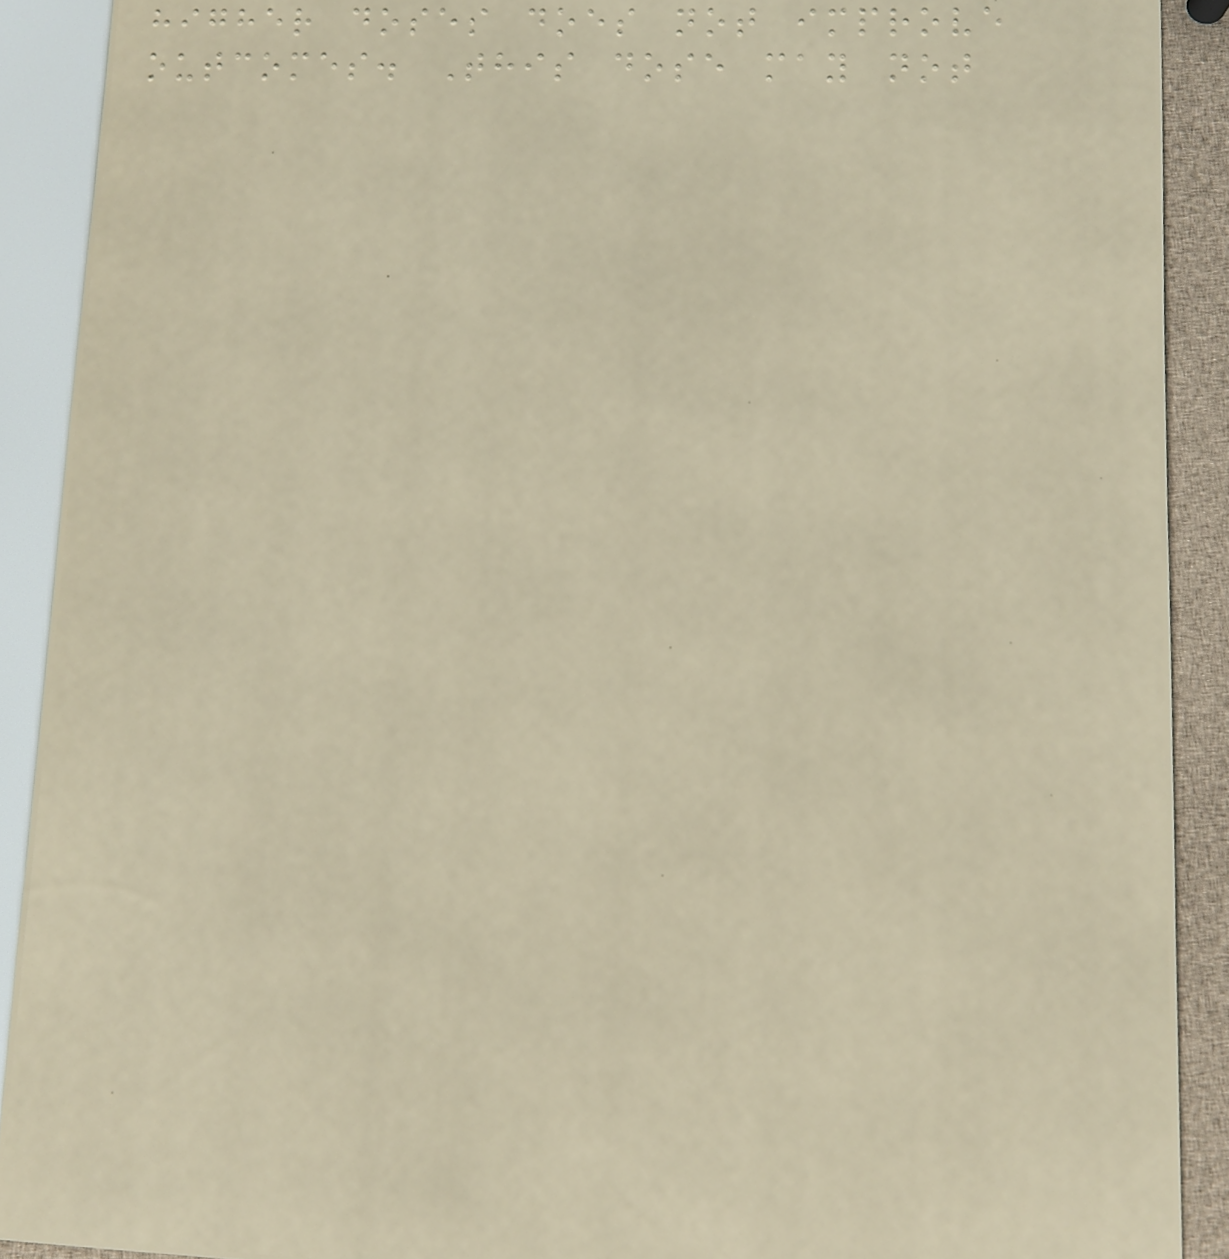higher doses does not improve
outcomes. This dose may not
